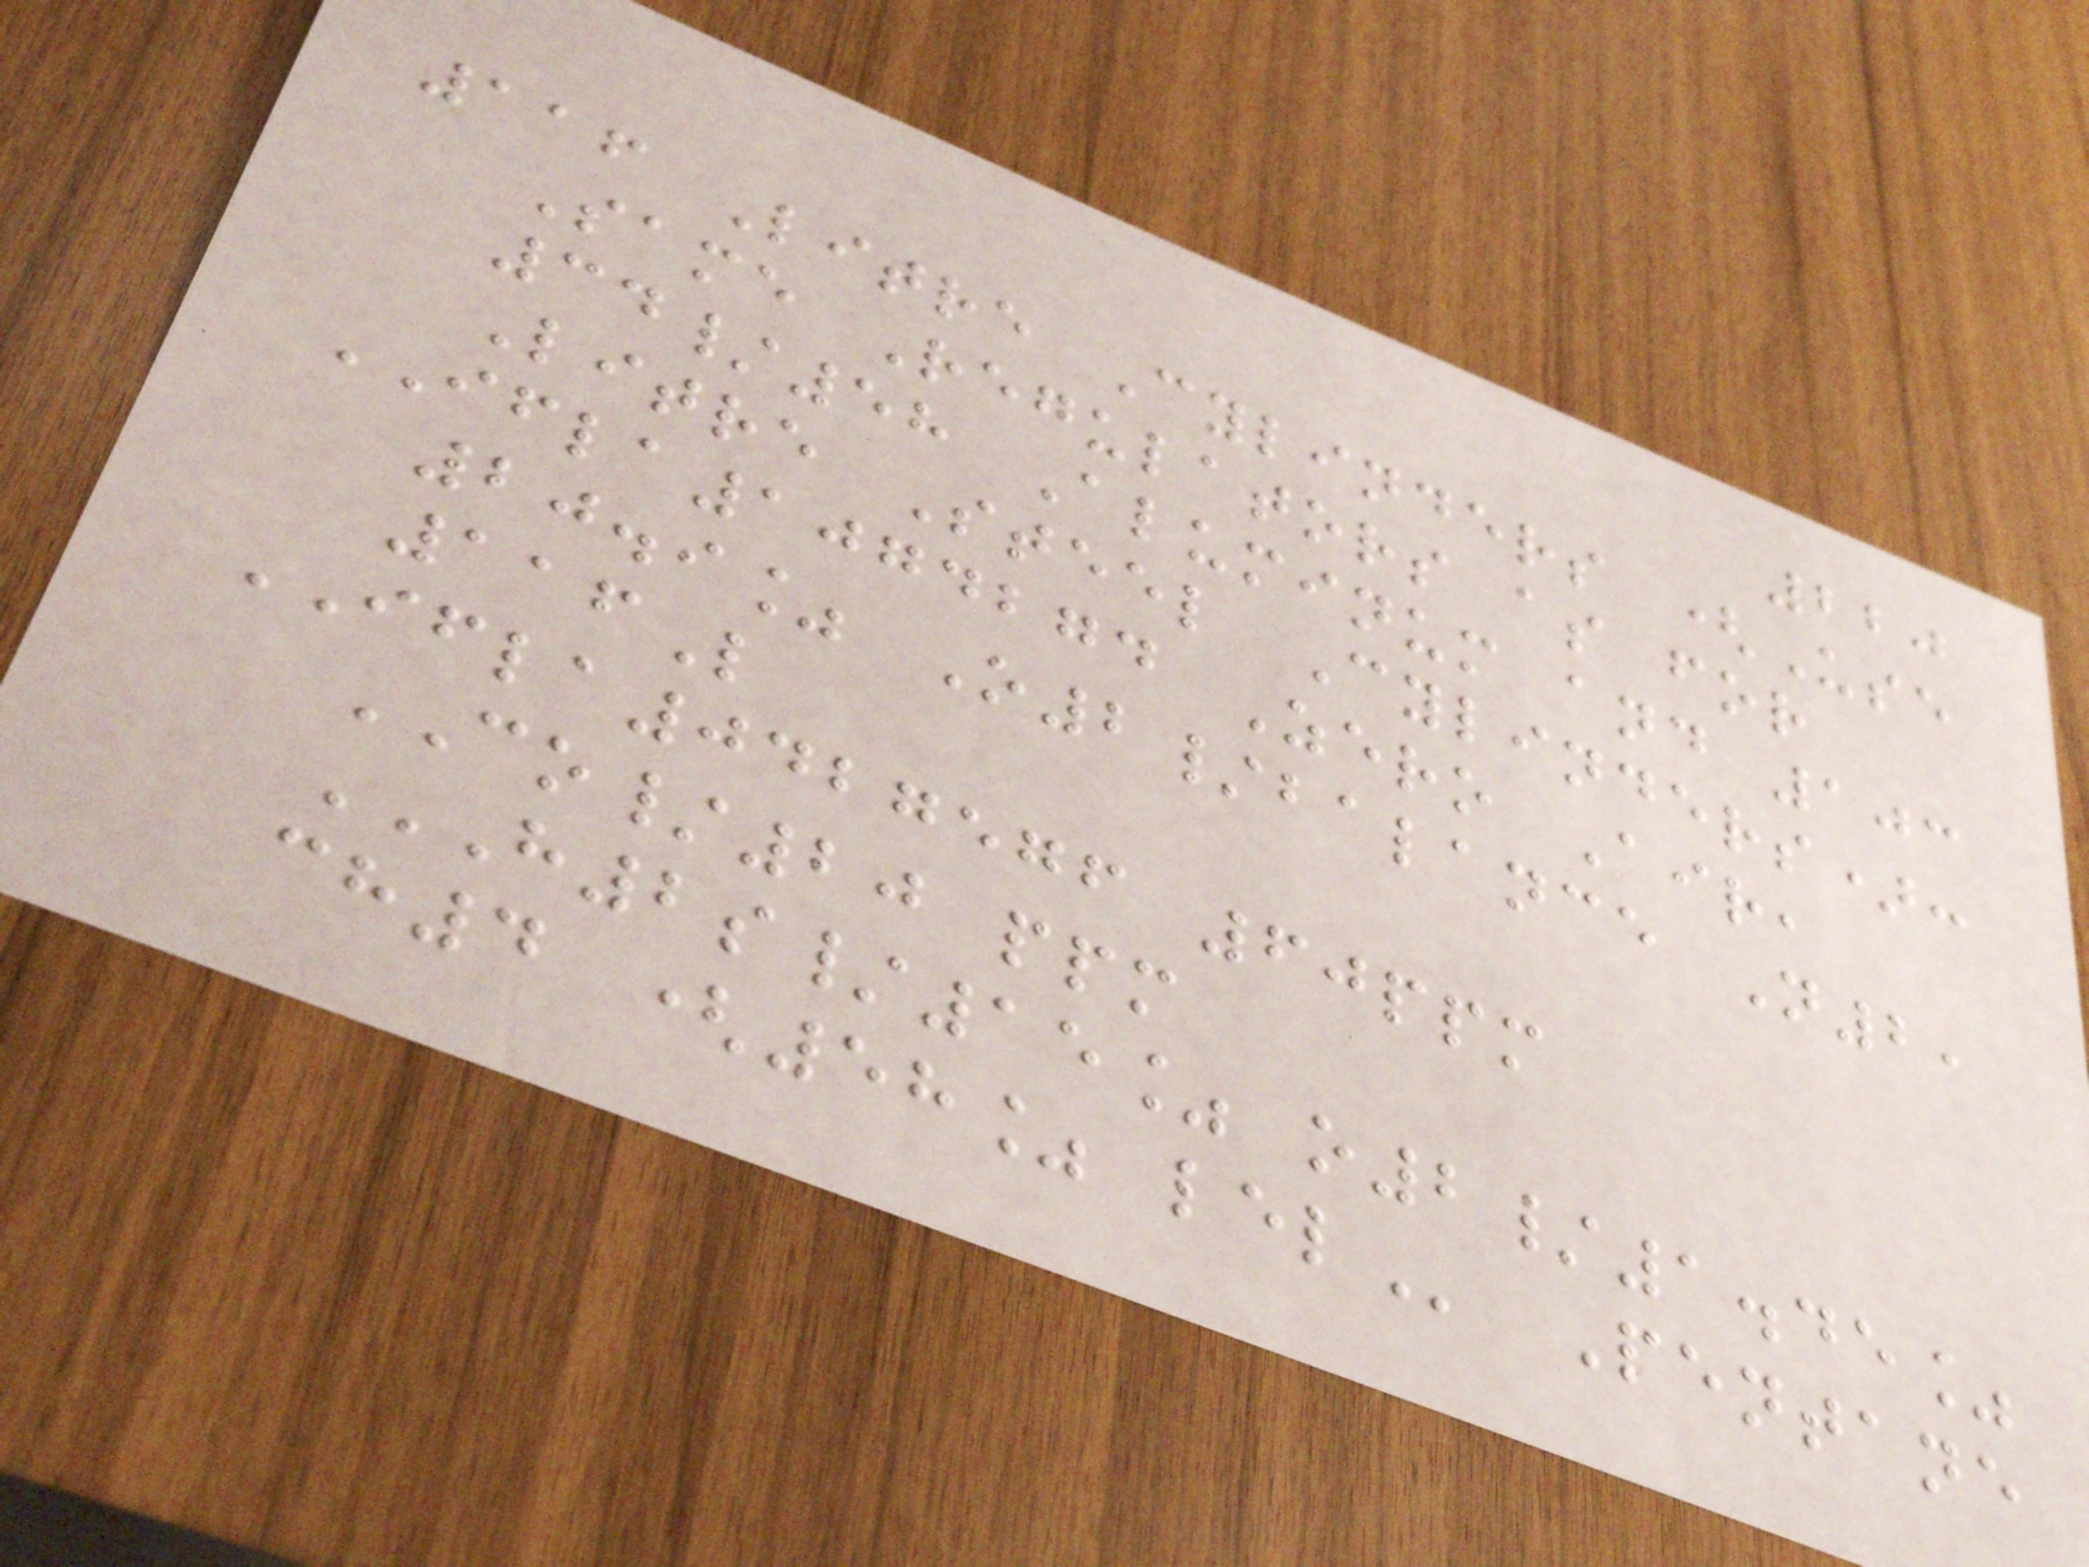220
116 Litre Cylinders (Use
Same Regulators as for
34/58 Aluminum and 103
Litre Steel Cylinders):
IFLA1074274 Zero Air,
20.9% O2/balance N2,
116L
IFLA0427576 60ppm
CO/20 ppm
H2S/15% O2/1.45%
CH4 (58% LEL Pentane
